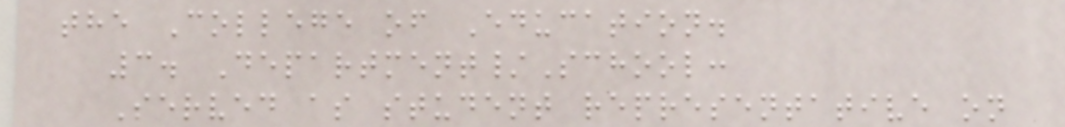the College of Education.
3. Department/School:
Served as student representative on
